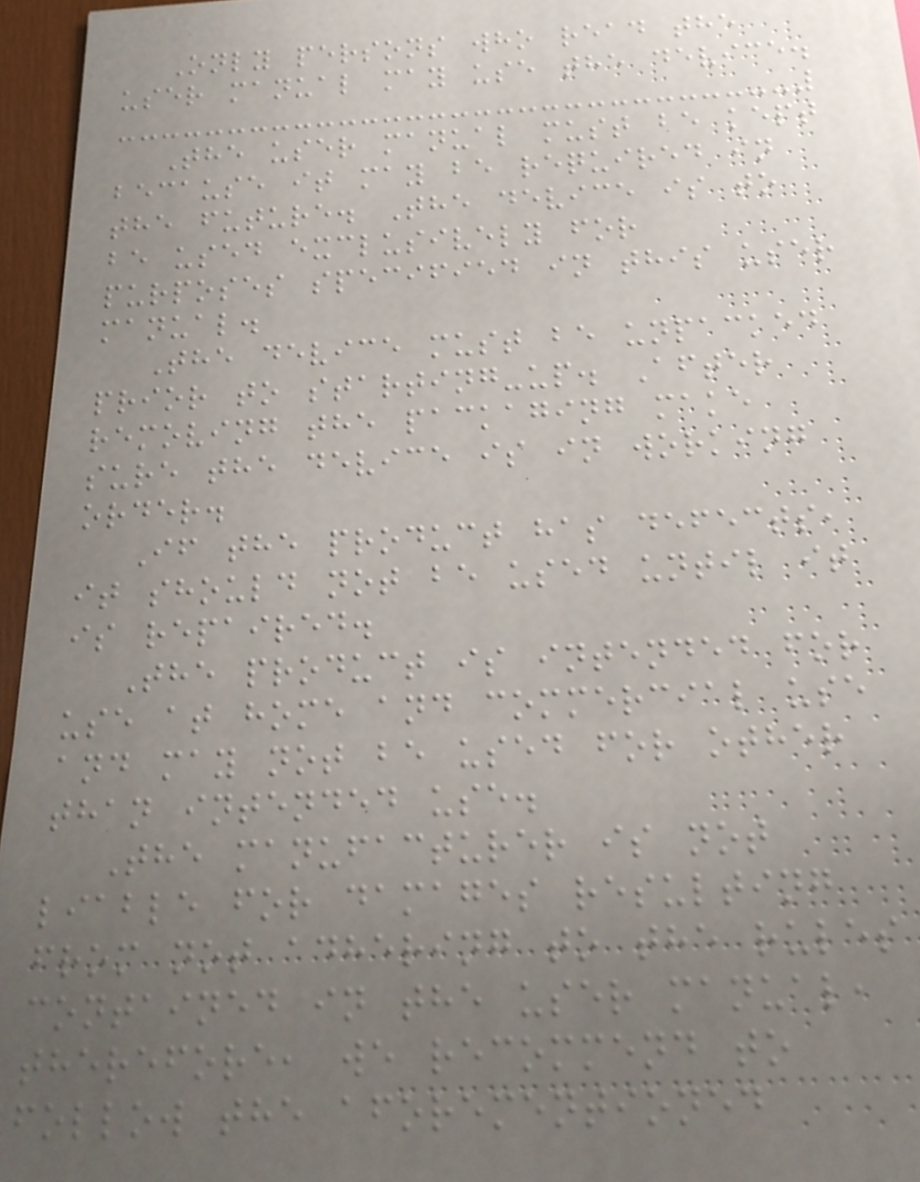Only persons who read the
user manual may use the device.
The user manual must be kept
because it may be required in
the future. The device is to
be used exclusively for
purposes specified in this user
manual.
The device must be unpacked
prior to starting-up. After
removing the packaging make
sure the device is in working
order.
If the product has defects,
it should not be used until it
is repaired.
The product is intended for
use at home and commercial use
and may not be used for other
than intended use.
The manufacturer is not
liable for damages resulting
from not adhering to the rules
contained in the user manual,
therefore, we recommend to
follow the aforementioned
